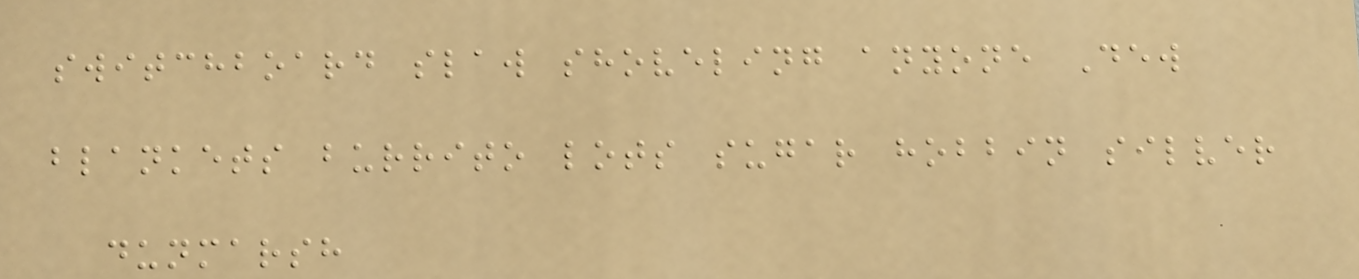switchboard slaw shoveling anyone Dew
blankets burrito lots sugar hobbin silver
dunmarsh
